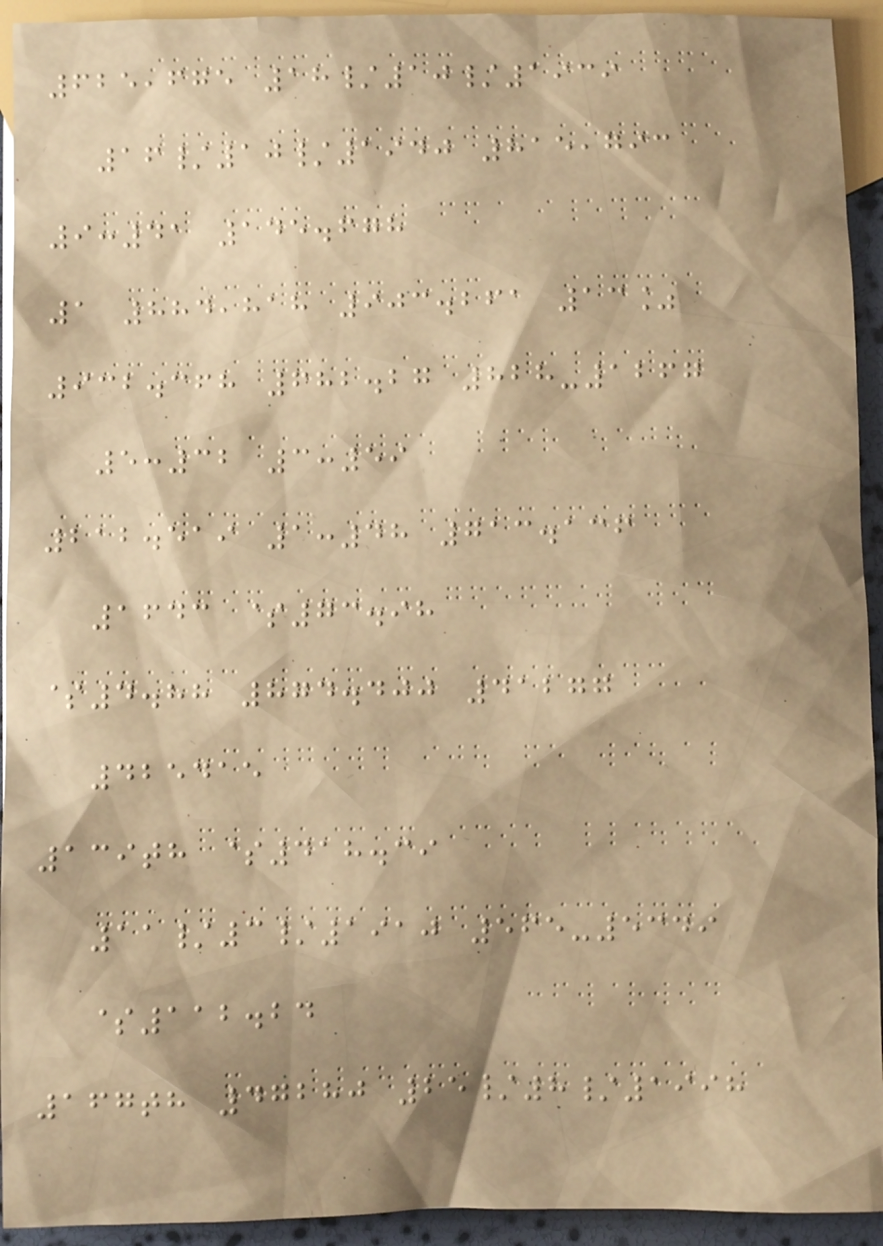625,675 18/10/1939
16/10/1940 815,793
9:41 145.678
1 884,818 903.261 13%
932.368 682.27 828-1267
5:32 3:59
212.519 1:48 713.136
1643 $73.98
$4.88 874.400 41277
425415
139th $418.39
11/3/1910 565-5349
$112.24
167th 47280 25/8/1998
